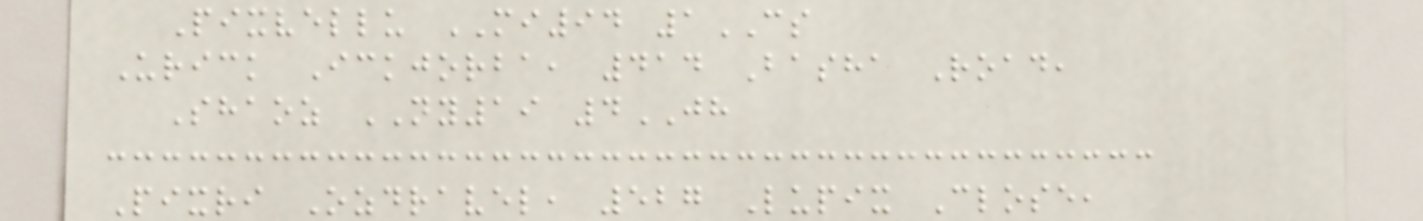Pixvellu MI94 1CS
Urick Ickjorba, 414 Basha Road,
Shaoz NY19 4JH
Pixri Ozdravel, 527 Lupix Close,
